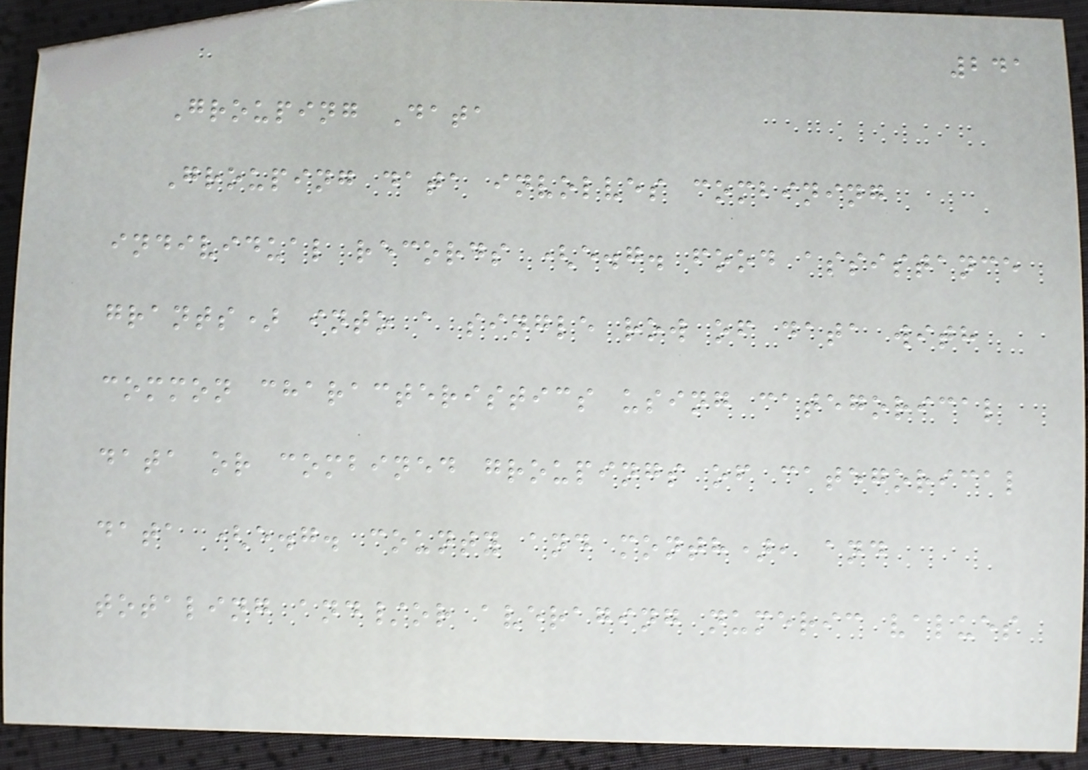241
Grouping Data
Grouping data involves combining
individual records (e.g. food assistance
grants) into a single row of data with
common characteristics using categorical
data or combined groupings of categorical
data (e.g. county and month), and
totaling and/or averaging numeric values
